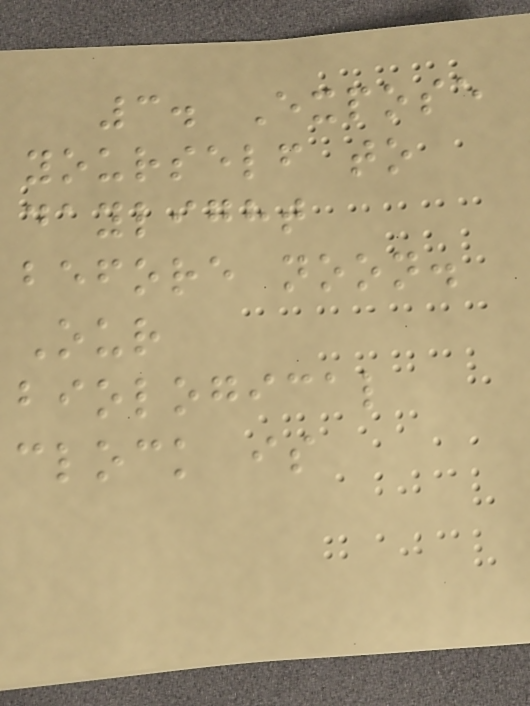3. Expose
yourself to
daylight
before noon.
Our
biological
clock is
